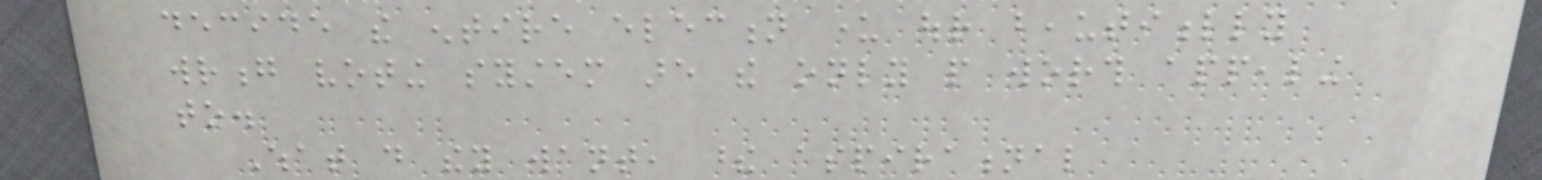decide the entire election under our beautifully
wrong voting system are the only people worth appealing
to.
What do they want, these aspirational
